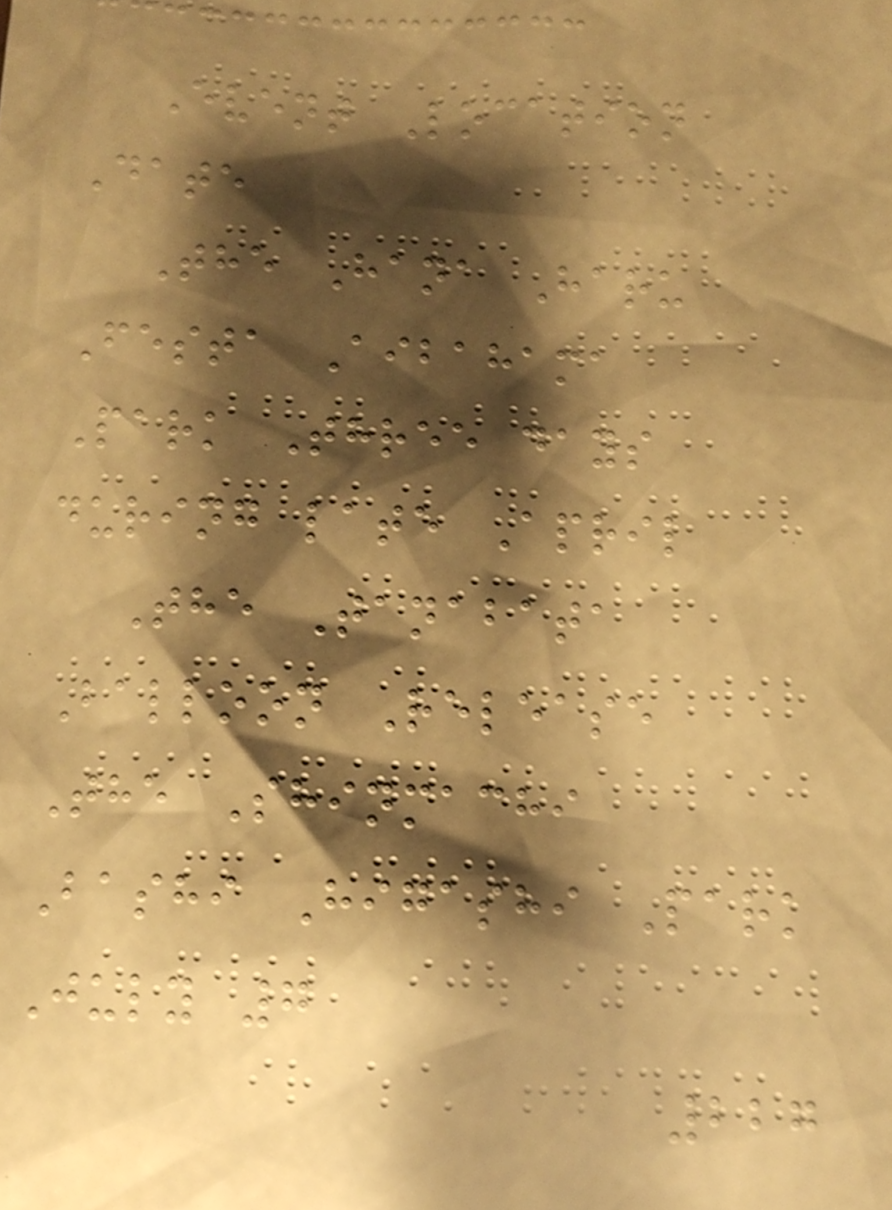Event Location
Date
The Hana Haru
Festa Aibahama
Park Three days
during late April
The Tanabata
Balloon Release
The Shinmachi
Bashi Higashi Park
July 7
227
